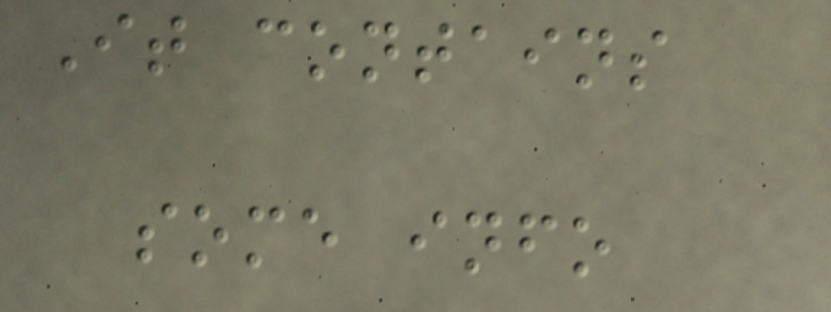It contains
some info
